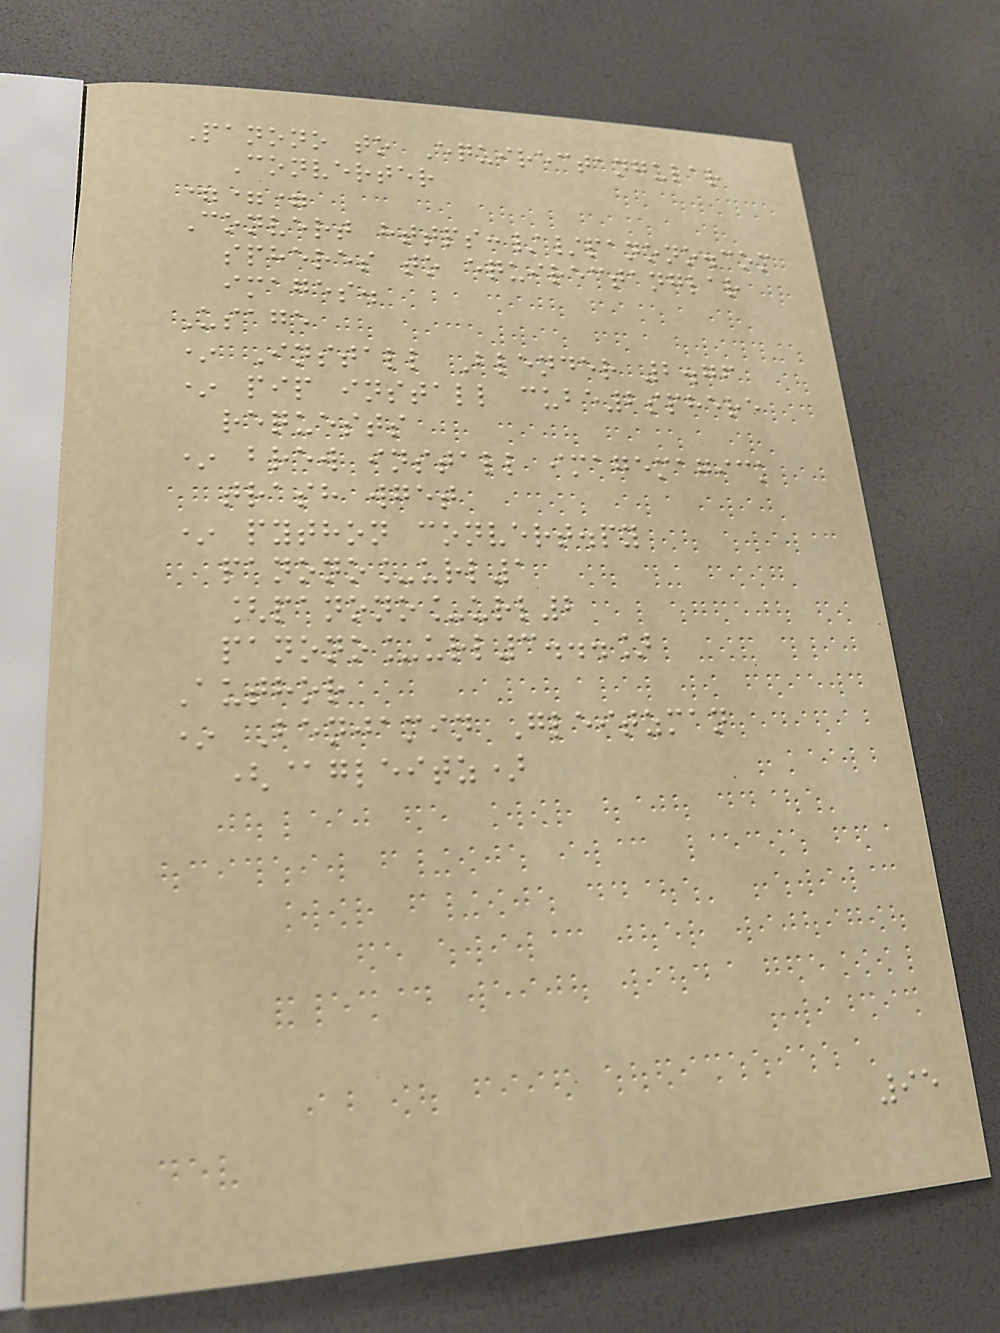Panono to Equirectangular
Converter
===
Convert https://panono.com
spheres to equirectanglar
images.
Usage
* Install Blender 2.76
* pip install cube2sphere
requests
* brew install imagemagick
trash wget
* python convert.py
panono_url1
[panono_url2
panono_url3...]
Author
* Benjamin Gleitzman
(@gleitz)
95
